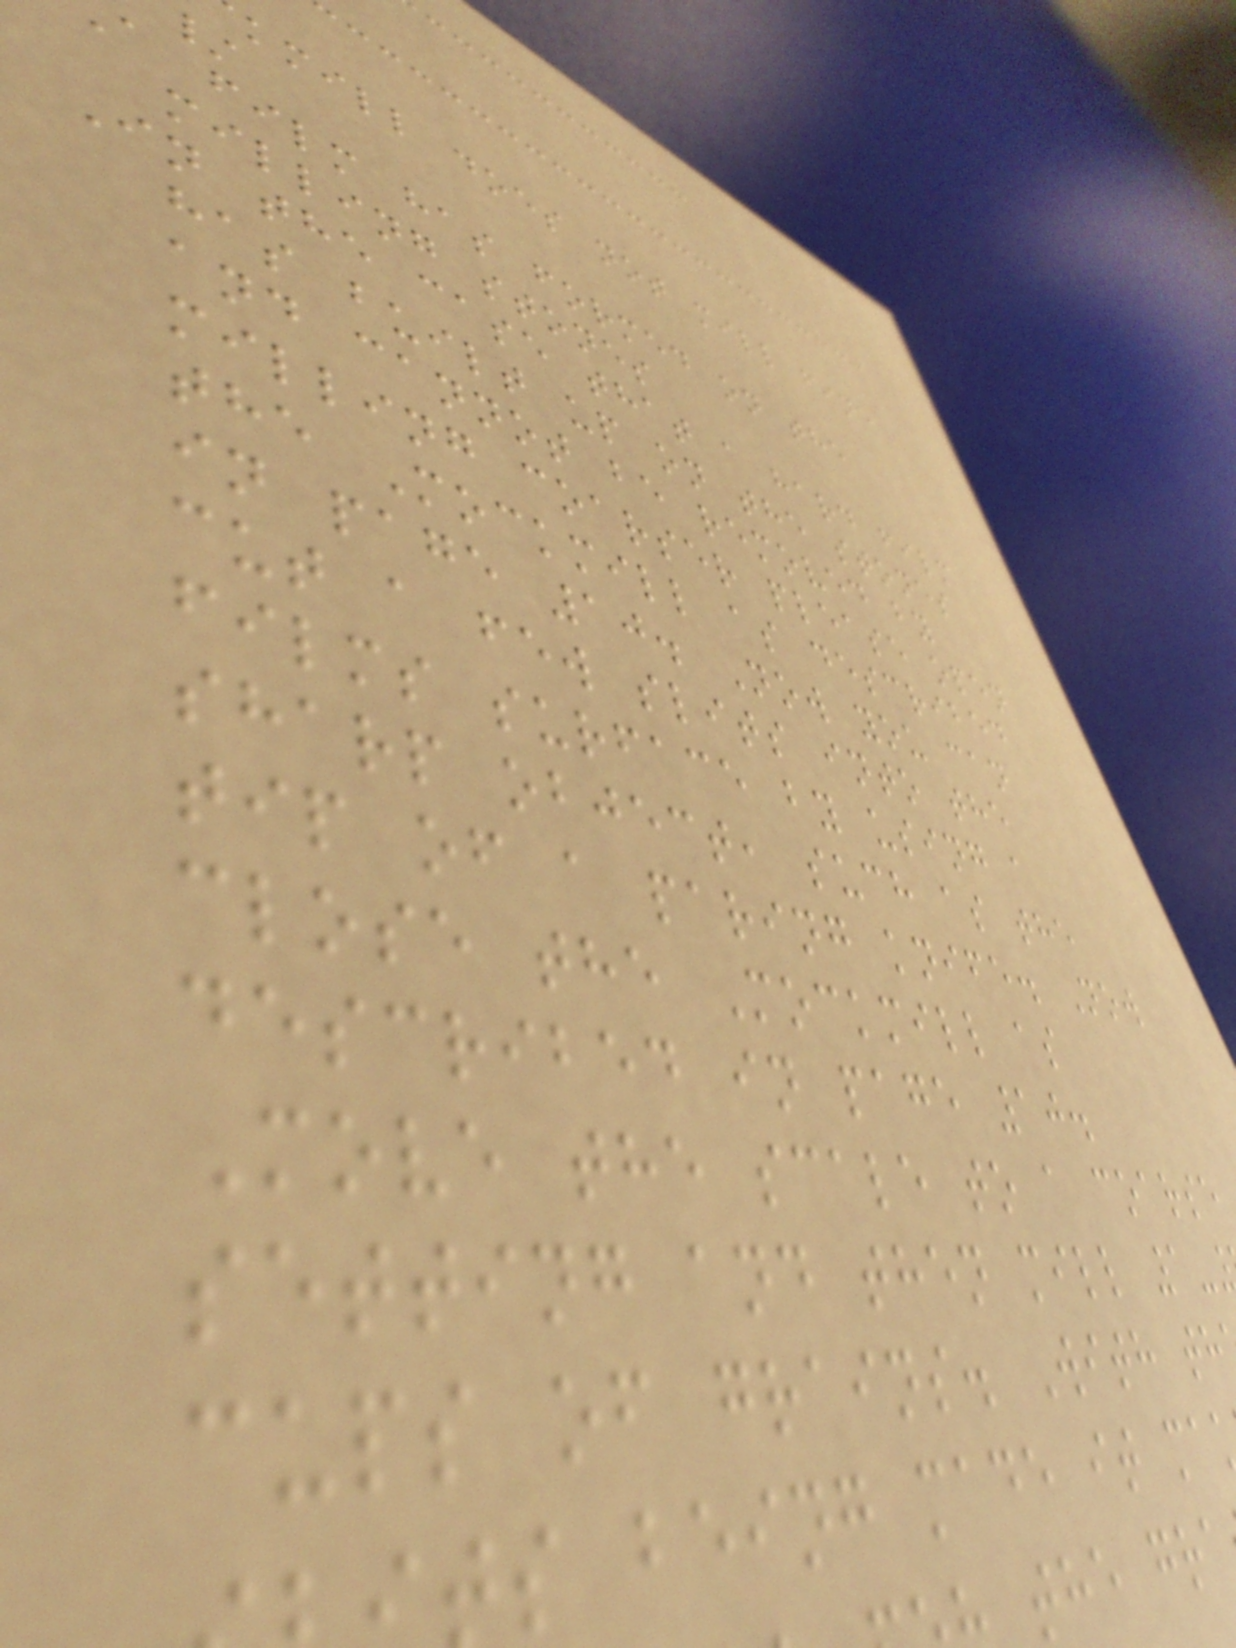kmill does not mill fine
/
a film has formed on the
milling stones
In the case that a hard film
has built up on the stones
and cannot be removed by
milling coarser please open
the Mockmill as described
in page 10. Now you can
cut a few slits into the
films surface by using a
sharp object, such as the
tip of a paring knife. Now
close the Mockmill as
described in page 10.
Move the scale to a coarse
setting and then mill 1-
cups of grains. With th
s being made it ma
the gra
